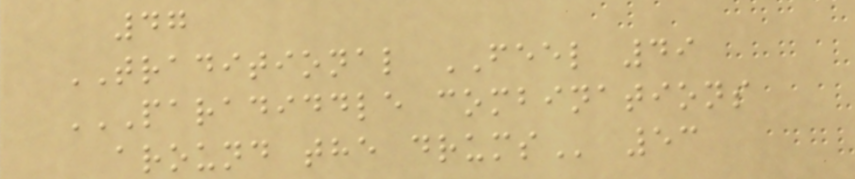47
TRADITIONAL FEEL 49
PARADIDDLE COMBINATIONS
AROUND THE DRUMS 53
